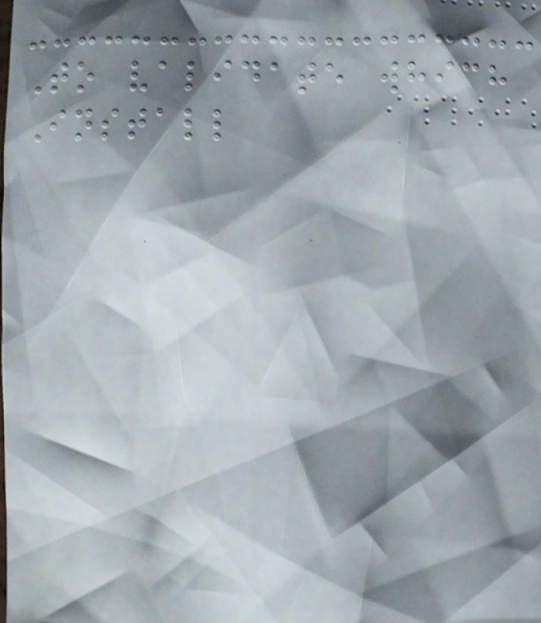To validate which
Install
